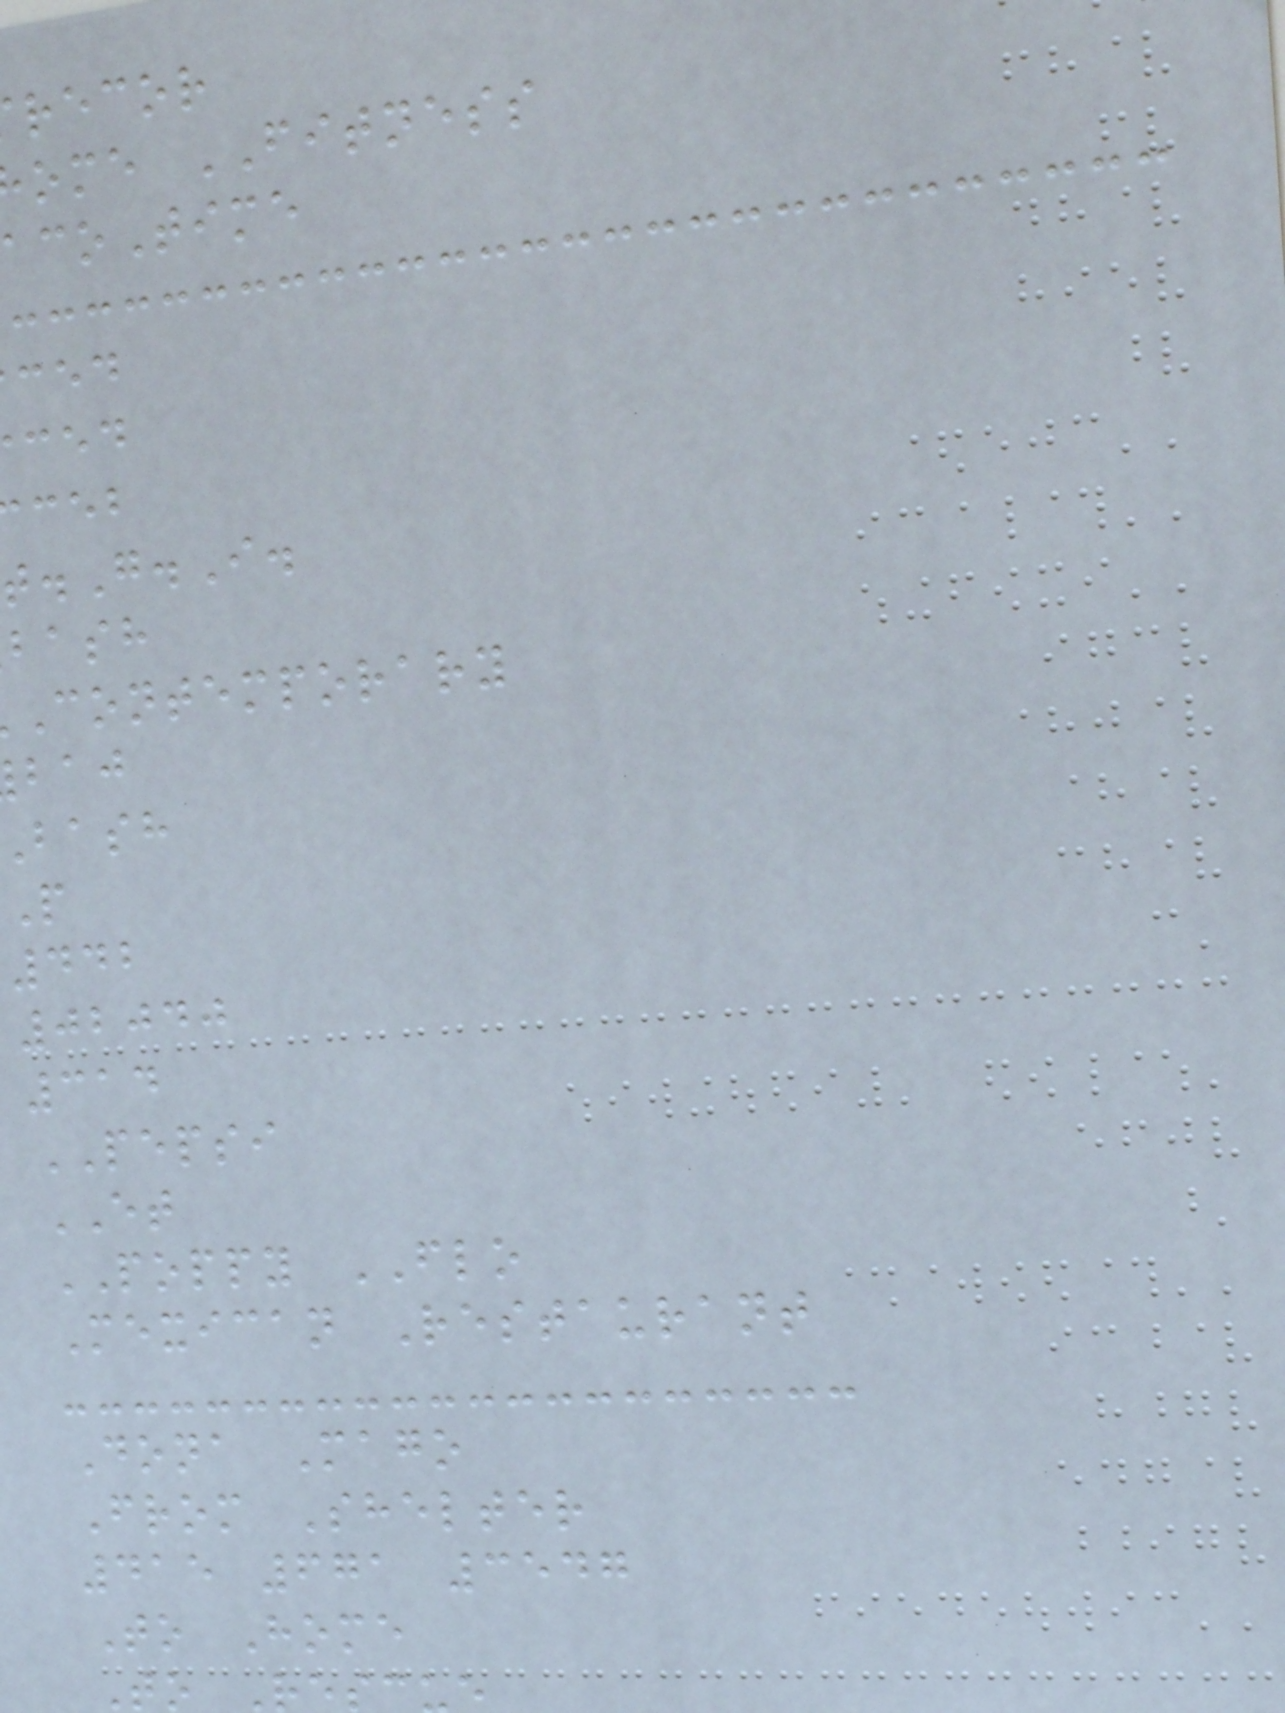recor
ome FITNESS
acoTime
.G.I.
bash
contemporary
bash
P
442
02040
314
PEPSI
ET
POPPY FLO
Mexican Restaurant
Dona Mago
From Shelter
415 671 3547
To Home
To Re
